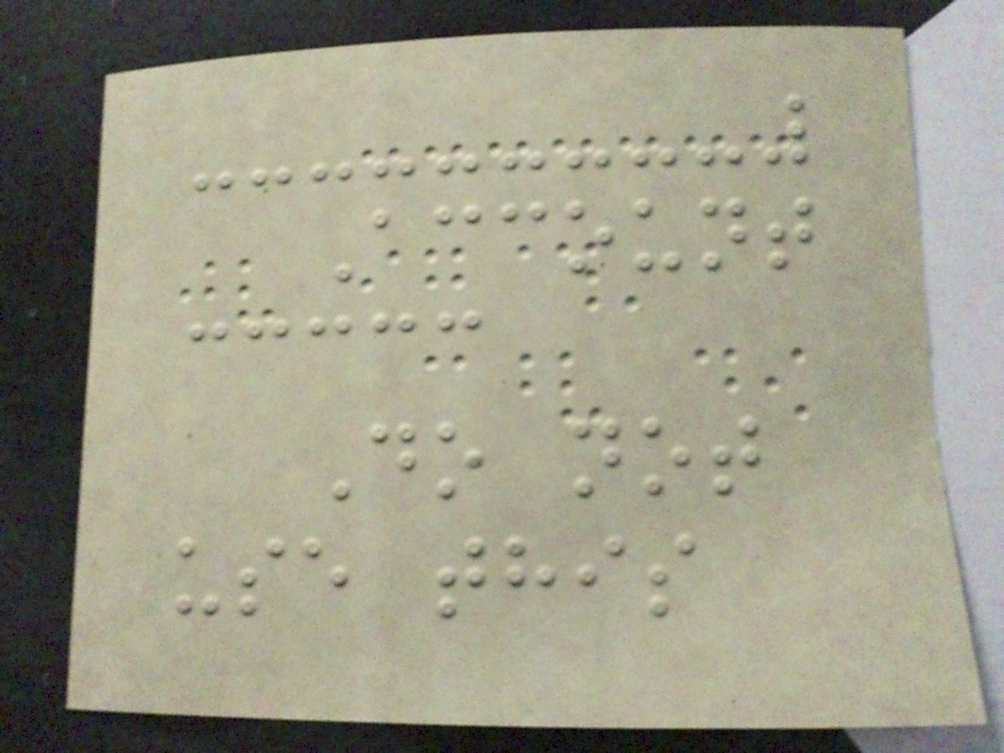Account
Do not
use this
